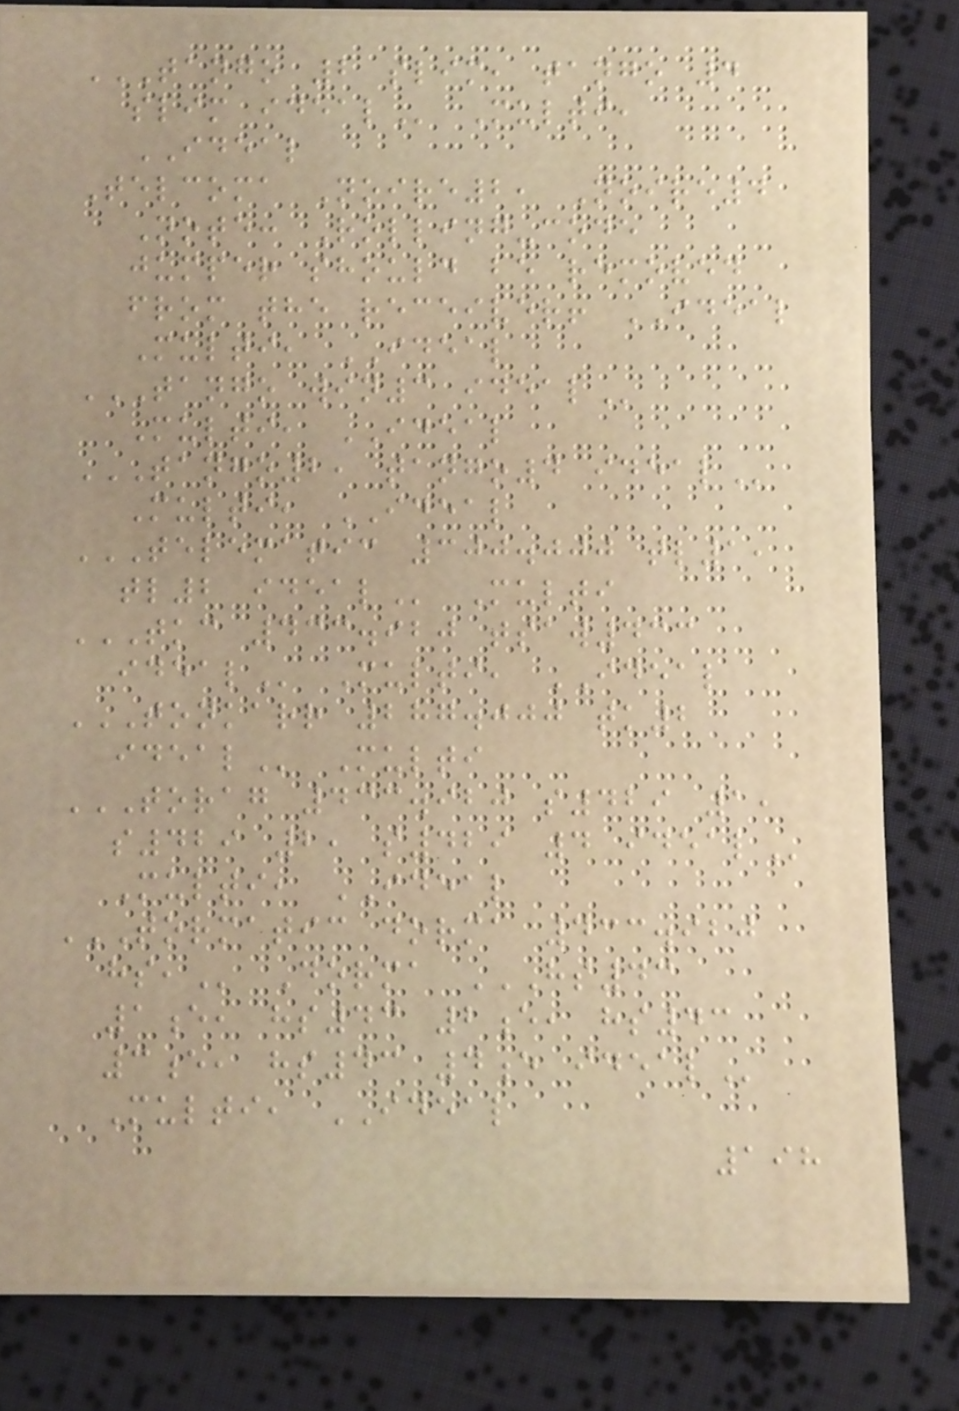TANGO 2 SLIM, TANGO 4
SLIM IDEAL Multi,
IDEAL
Telcoma Noire2, Noire4
Note: Rolling-code
jumper should be removed
from the receiver! IDEAL
Multi, IDEAL
TANGO WIN3 IDEAL
Multi, IDEAL
TANGO2, TANGO4 IDEAL
Multi, IDEAL
TELEMATIC 300.000 TL1,
TL2 IDEAL Multi
TKC 433.920 TSAW433
IDEAL Multi, IDEAL
TONKARR 287.000 TK2
IDEAL Multi
TORAG 433.920 S429 1,
S429 2, S429 4 IDEAL
Multi, IDEAL
TORMATIC DORMA 433.920
HS, Dorma HS43
1E, HS43 2E, HS43
3E, HS43 4E IDEAL
Multi, IDEAL
198
